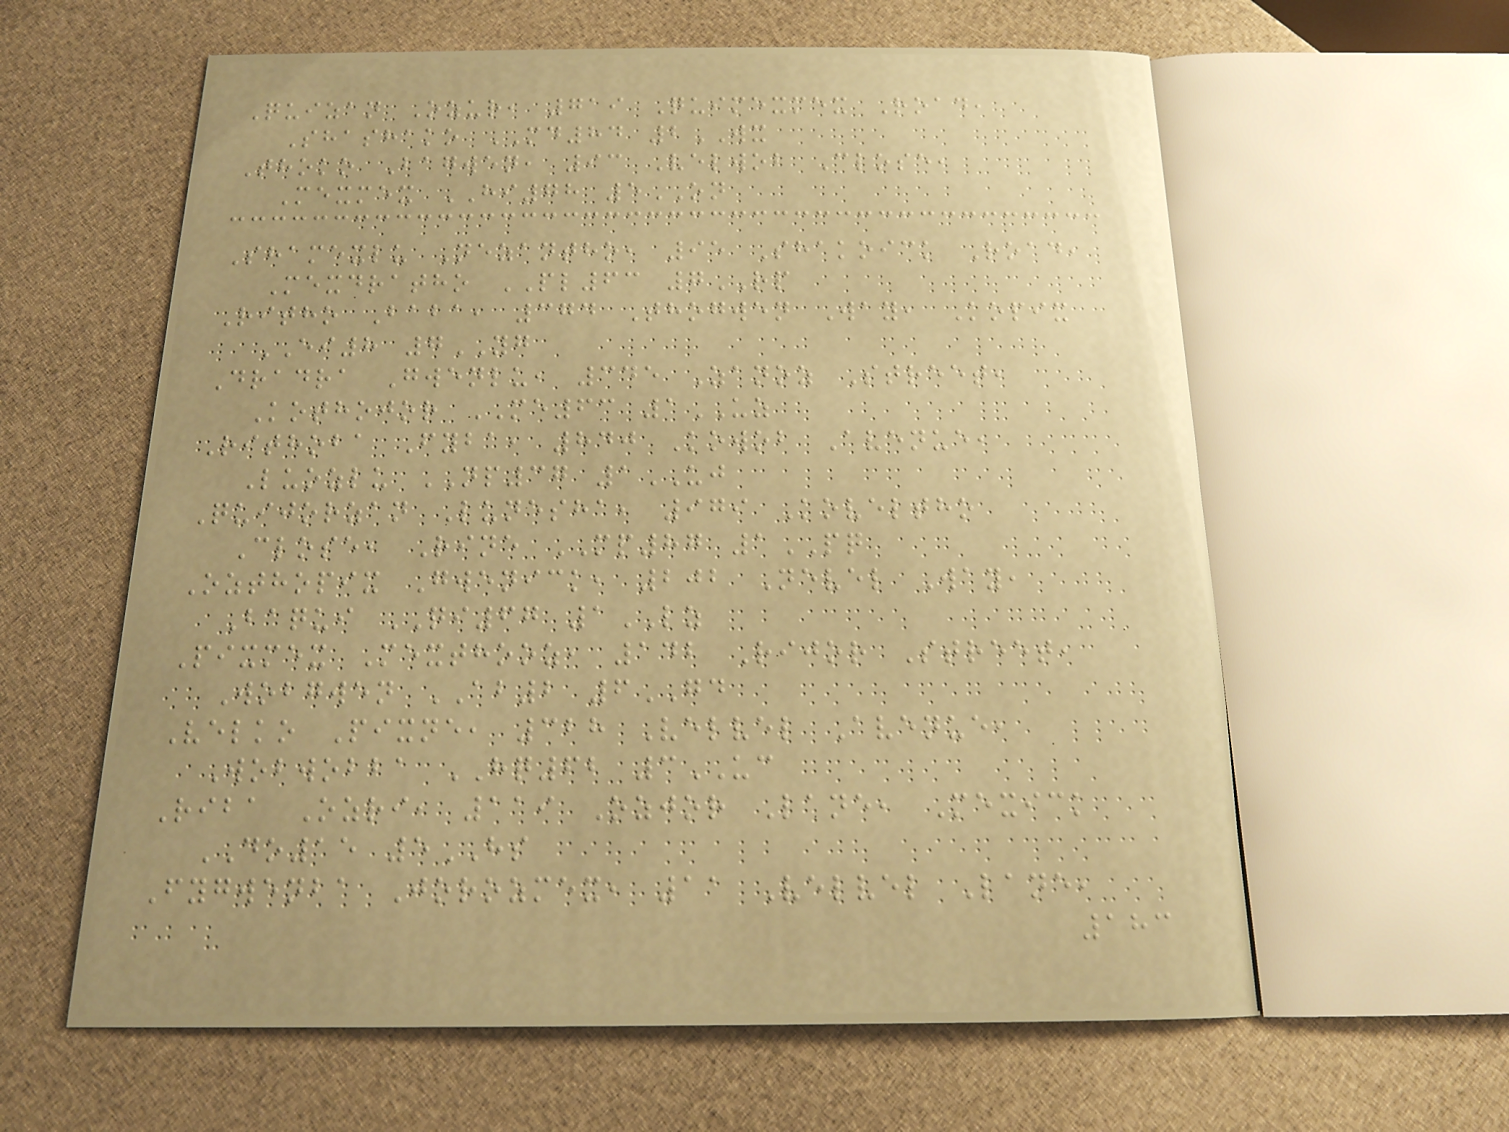Quizan Ozur, 719 Quimexmex Road,
Shashako MD84 2WX
Thoko Bagwen, 93 Velwob Close,
Mexmex HI78 5ON
Shamexlu Nezantho, 95 Shakoick Road,
Mexdratho PL63 7RP
Ritho Baba, 374 Thogwen Way, Kopix
EI8 7YG
Dradra Gwenlu, 345 Zanoz Street,
Kothojor ME63 1UZ
Rithoba Fyba, 840 Kowob Avenue,
Luozlu NP37 1UJ
Quijorzan Lunesha, 979 Koveltho
Close, Rine MP87 1PQ
Ozthopix Gwenick, 202 Nevel Way,
Baqui QI67 1LZ
Pixmex Mexthooz, 142 Rijor Street,
Wobgwen AB2 6GD
Velko Pixne, 328 Velvel Avenue,
Wobwobba HQ62 3UC
Riba Ozri, 119 Ozjor Lane, Mexick
DO15 5HS
Fygwenba Jorozmex, 11 Velvel Lane,
183
